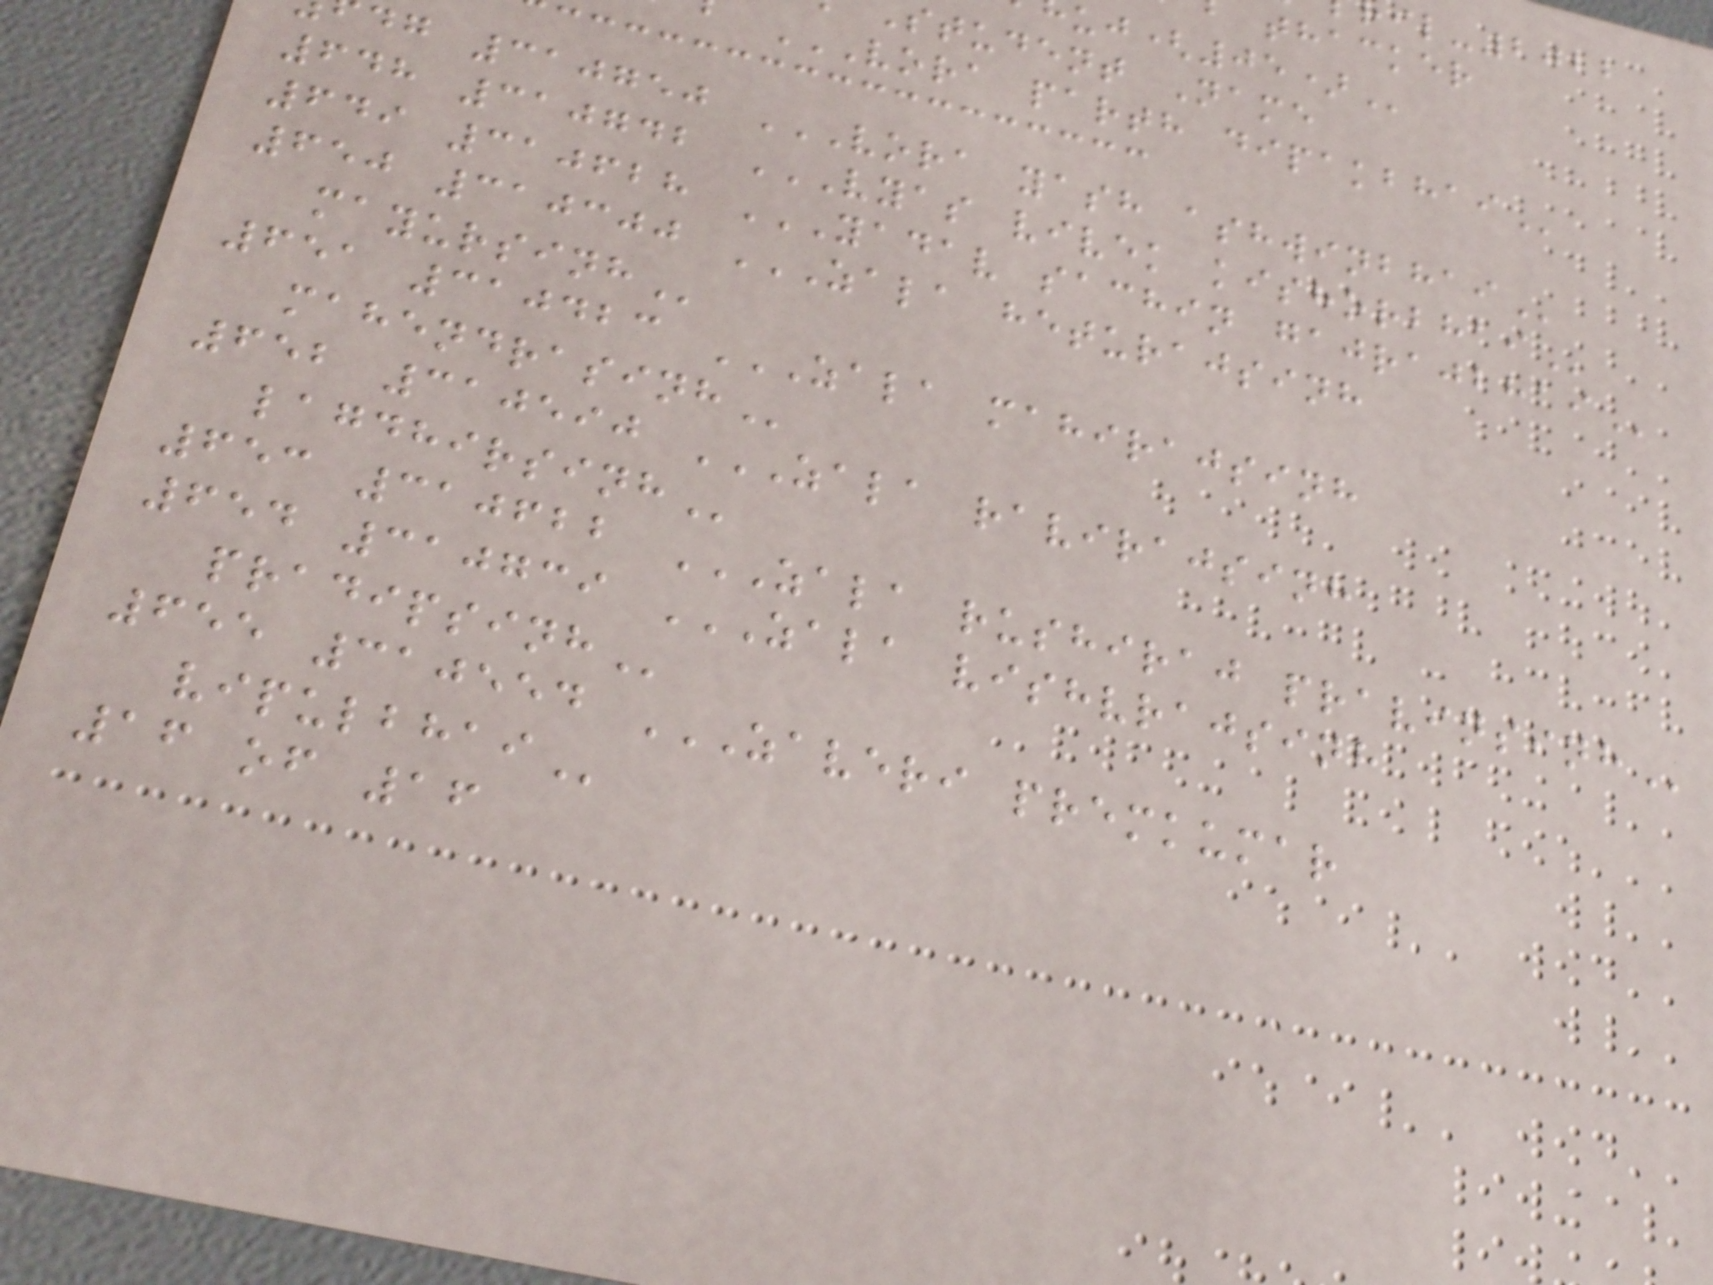student Name
VORA PARTH DIPAKBHAI
dg 310750 VORA YASH ASHWINBHAI
648 310742 VYAS VIVEK KISHORBHAI
649 310628 YADAV SACHIN GAJRAJBHAI
650 310300 ZALA HETURAJSINH
651 310423 ZALA MAHIRAJSINH
652 310590 ZALA RAVIRAJSINH
653 310622 ZALA RUSHIRAJ PRAVINSINH
654 310739 ZALA VISHVRAJSINH
655 310554 ZAVERI PREMKUMAR
16 of 16
